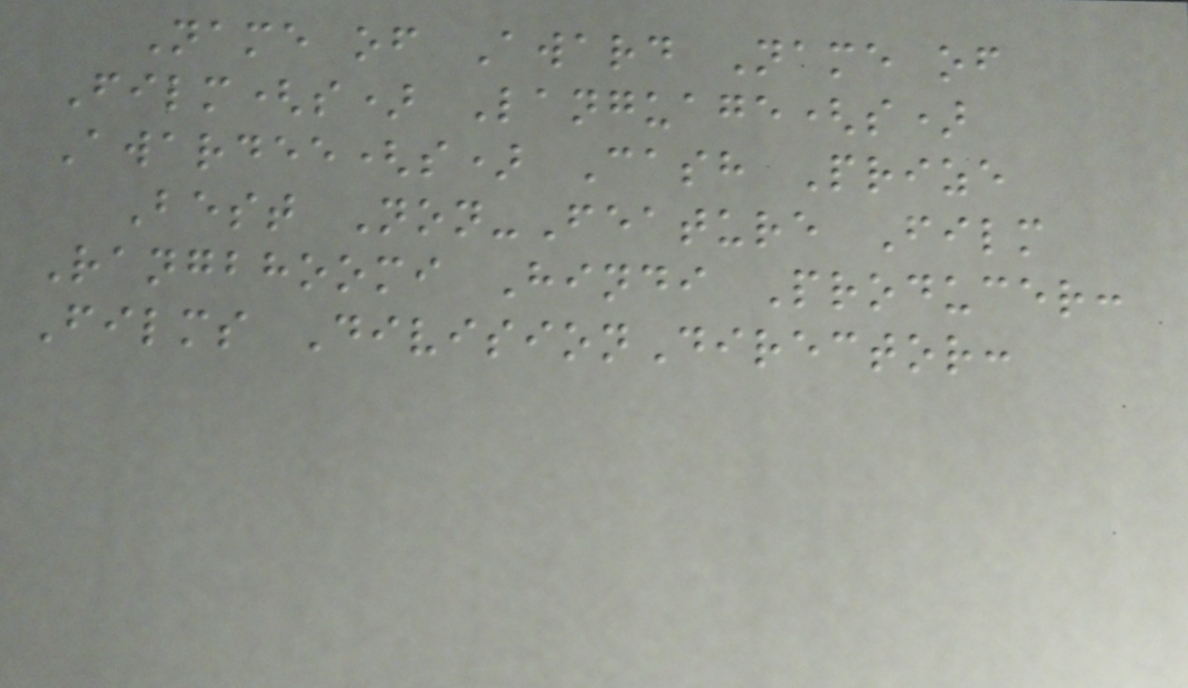Name of Award Name of
Film(s) Language(s)
Awardee(s) Cash Prize
Best Non-Feature Film
Rangbhoomi Hindi Producer:
Films DivisionDirector:
